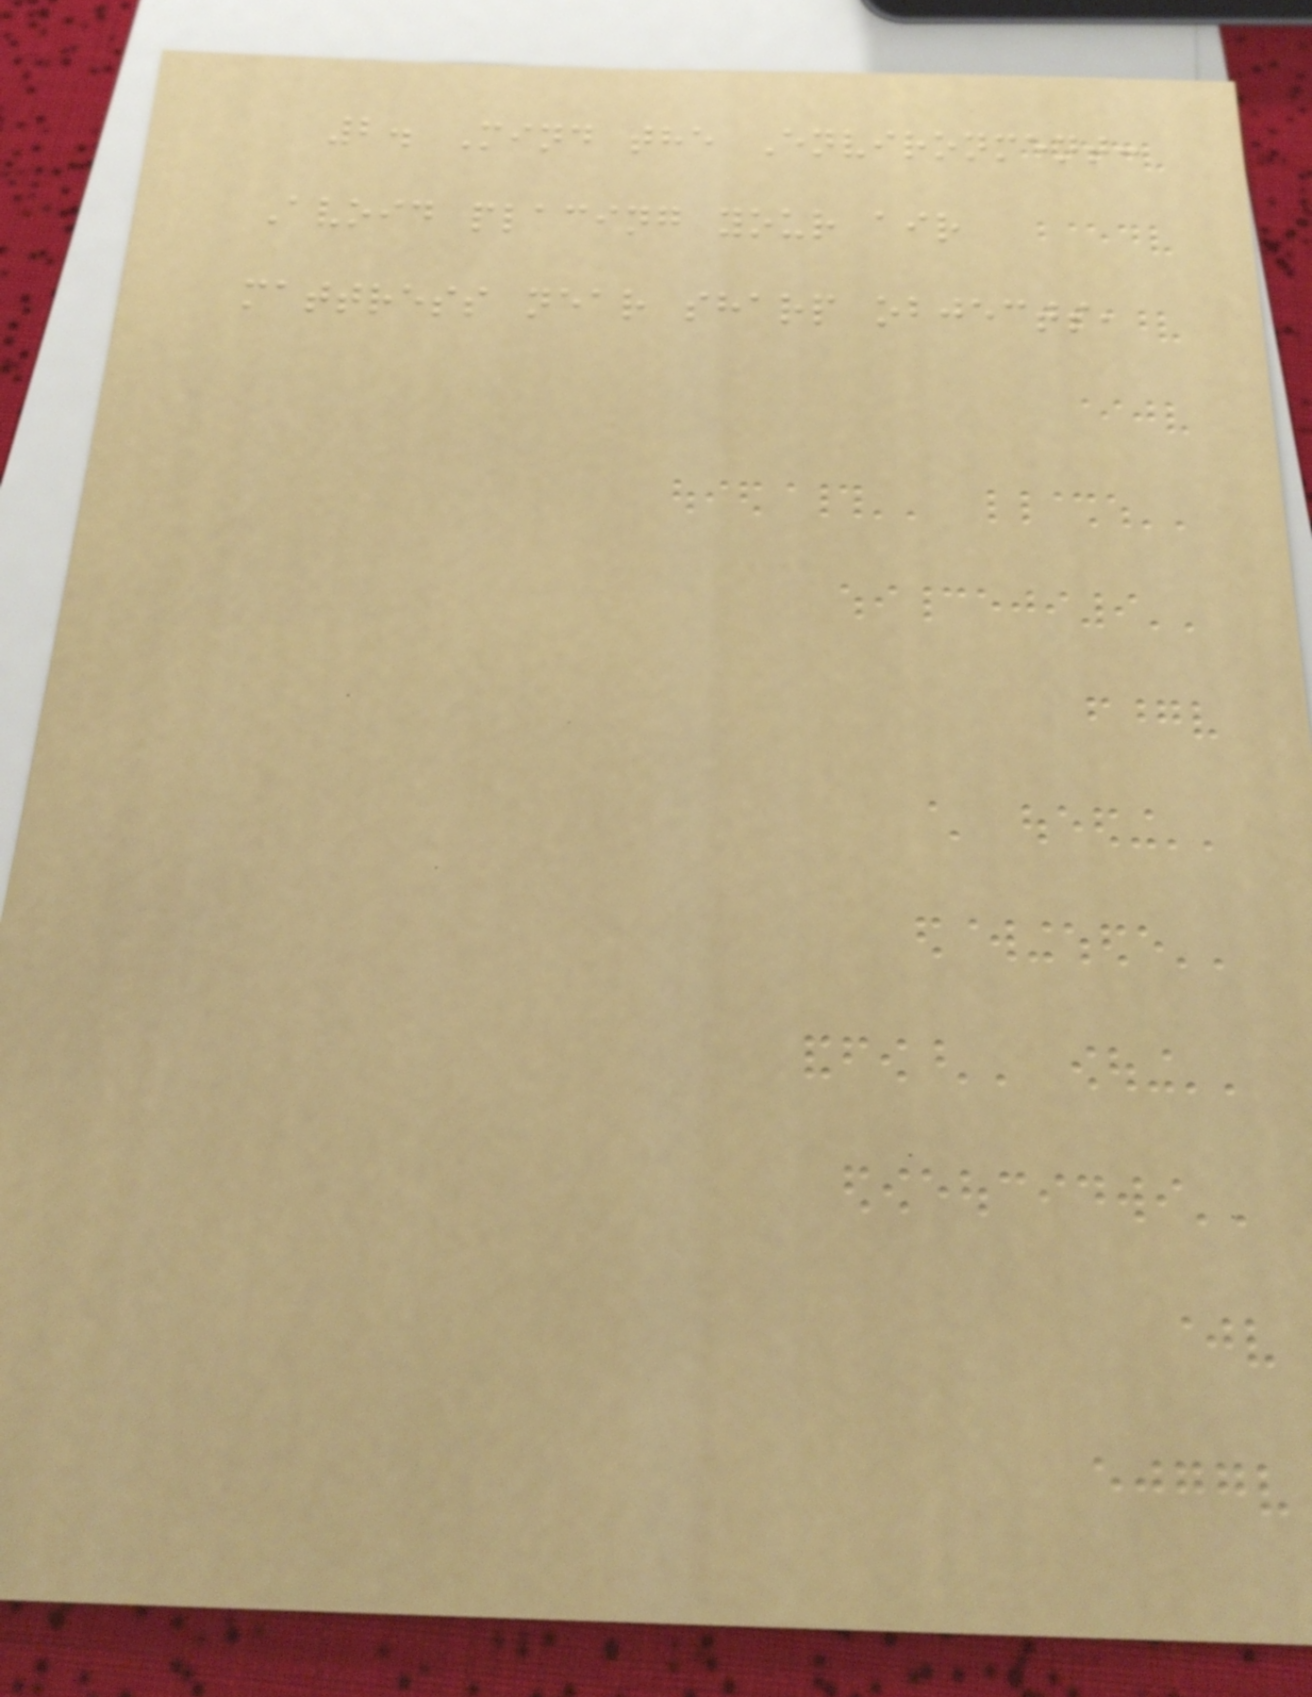2. Mind the Environment:
Avoid placing your air
mattress near sharp objects,
